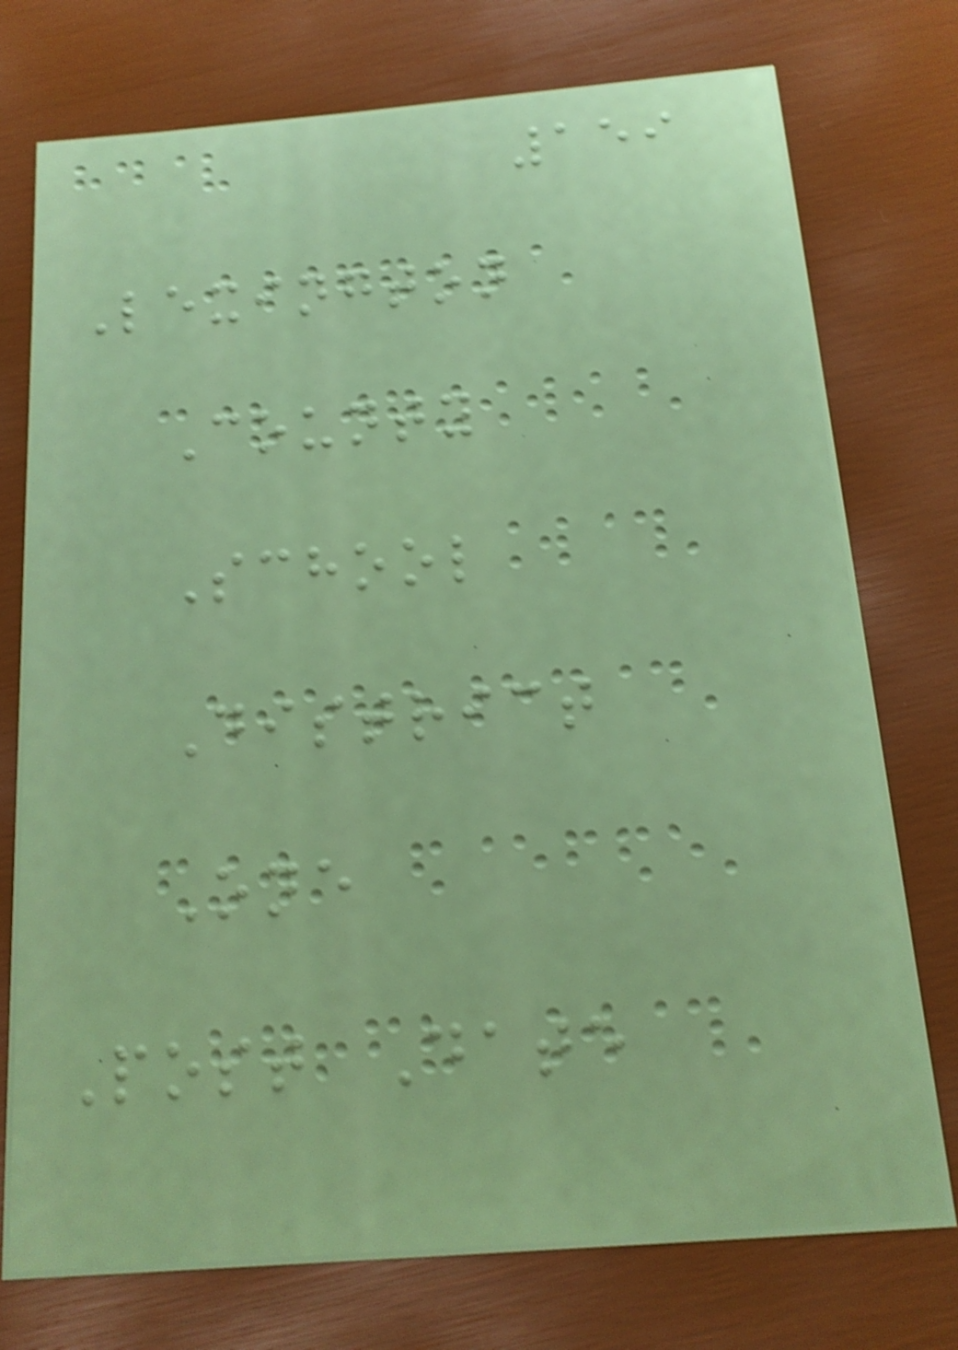159
Lexington
County
School
District
One
Post Date
